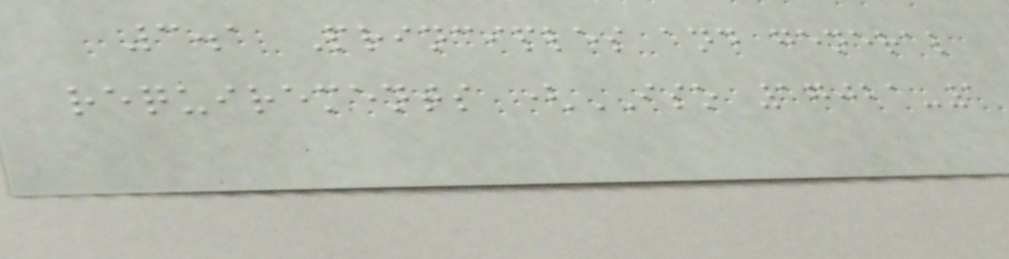3.1 Principles and general
requirements (ISO 17021-1
